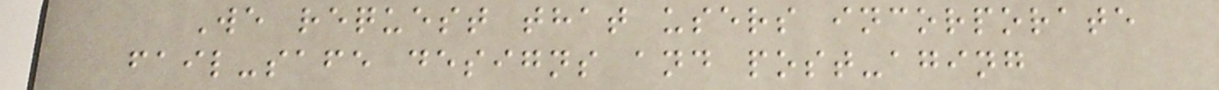We request that users incorporate
fail-safe designs and post-aging
